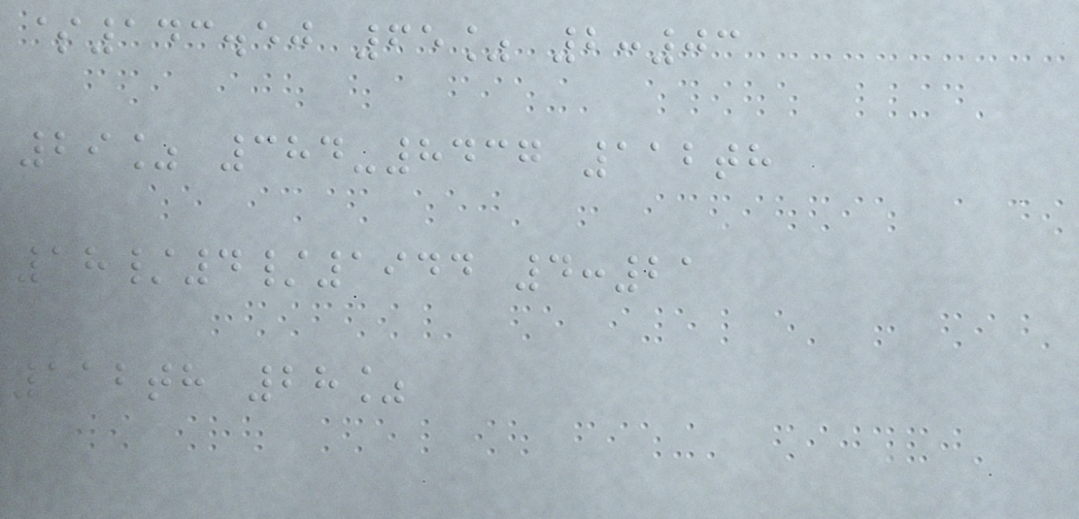$143.50 65% 2:03
29% 384-8437 112th
18/4/1944 4:21
112th 28%
